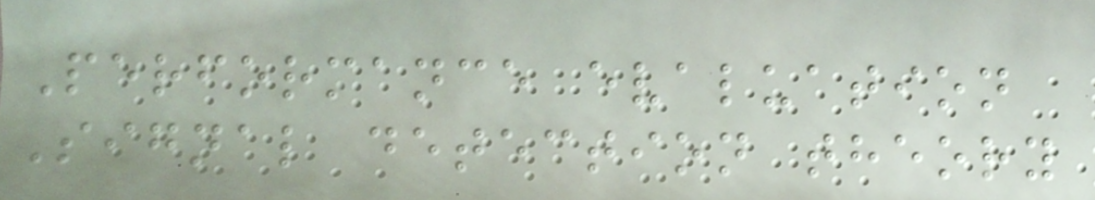Performance evaluation
Signal detection theory
